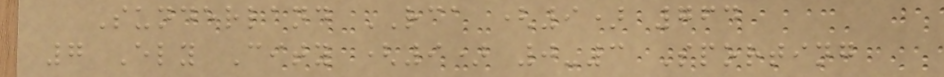Sunderland RCA (9) 764
7 Ely City (9) 0-3 Sporting
